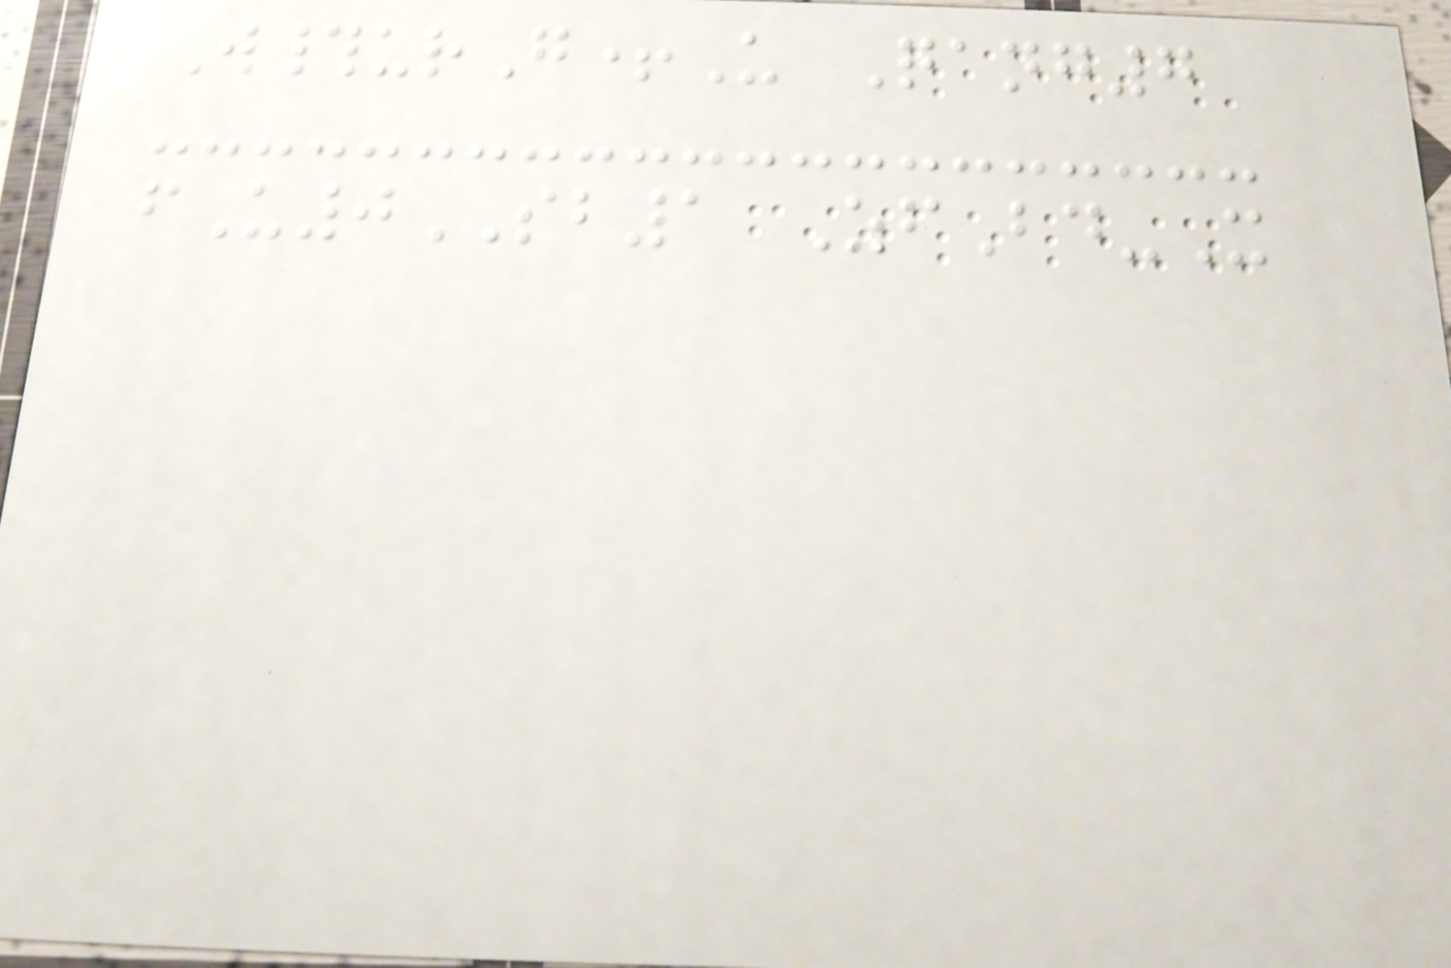W#urG+U Qang7
fU0SB1 ZfBd-X
